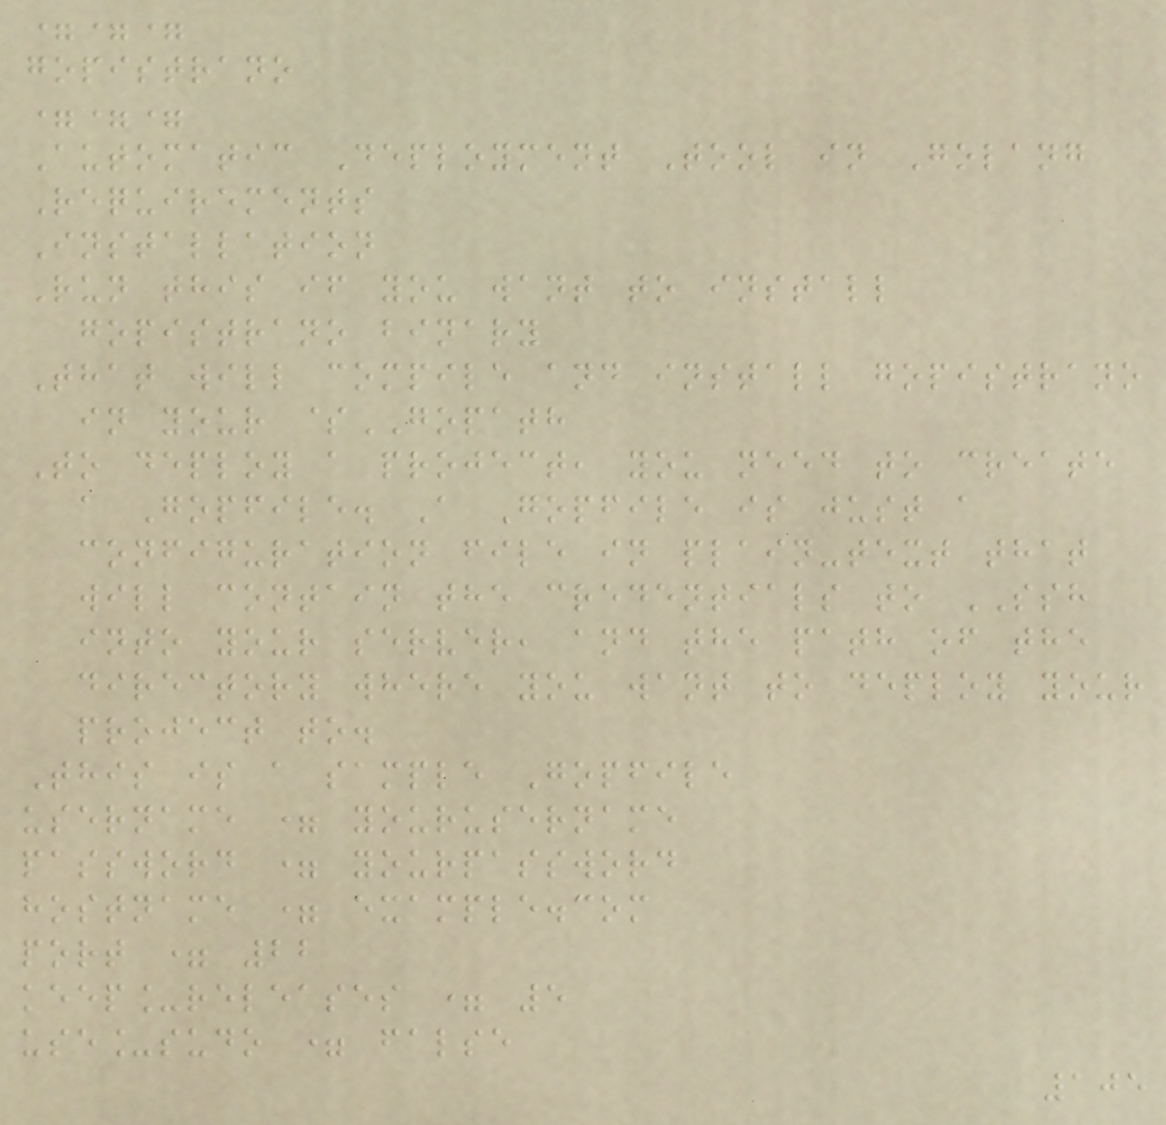===
gopistrano
===
Automatic Deployment Tool in Golang
Requirements
Installation
Run this if you want to install
gopistrano binary
That will compile and install gopistrano
in your $GOPATH
To deploy a project, you need to create
a Gopfile. A Gopfile is just a
configuration file in plain-text that
will contain the credentials to SSH
into your server, and the path of the
directory where you want to deploy your
project to.
This is a sample Gopfile
username = yourusername
password = yourpassword
hostname = example.com
port = 22
keep_releases = 5
use_sudo = false
105
